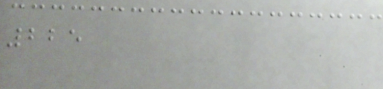225
